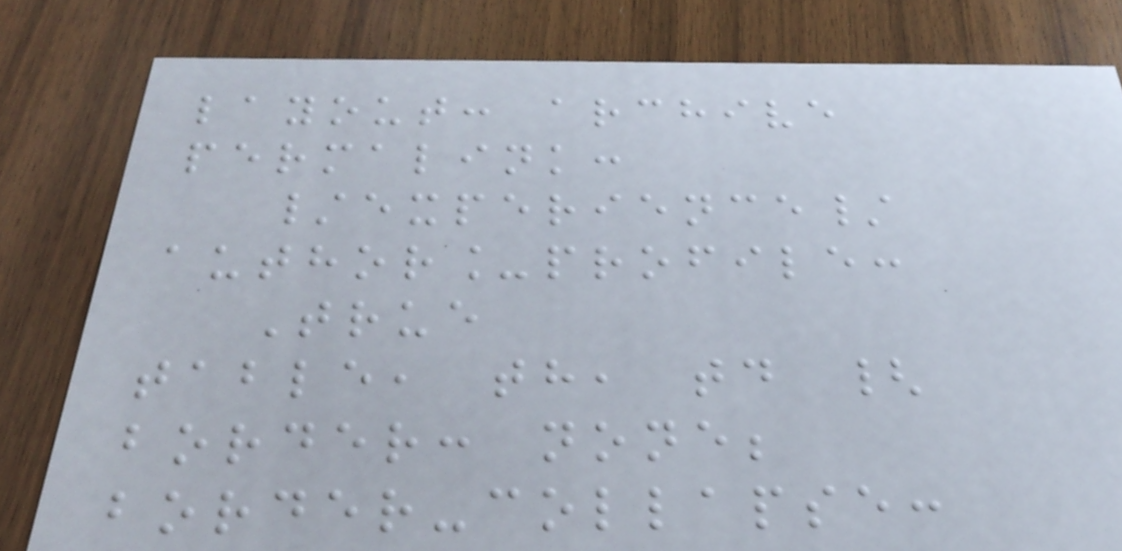layout: archive
permalink:
/experience/
author_profile:
True
table, th, td {
border: none;
border-collapse:
